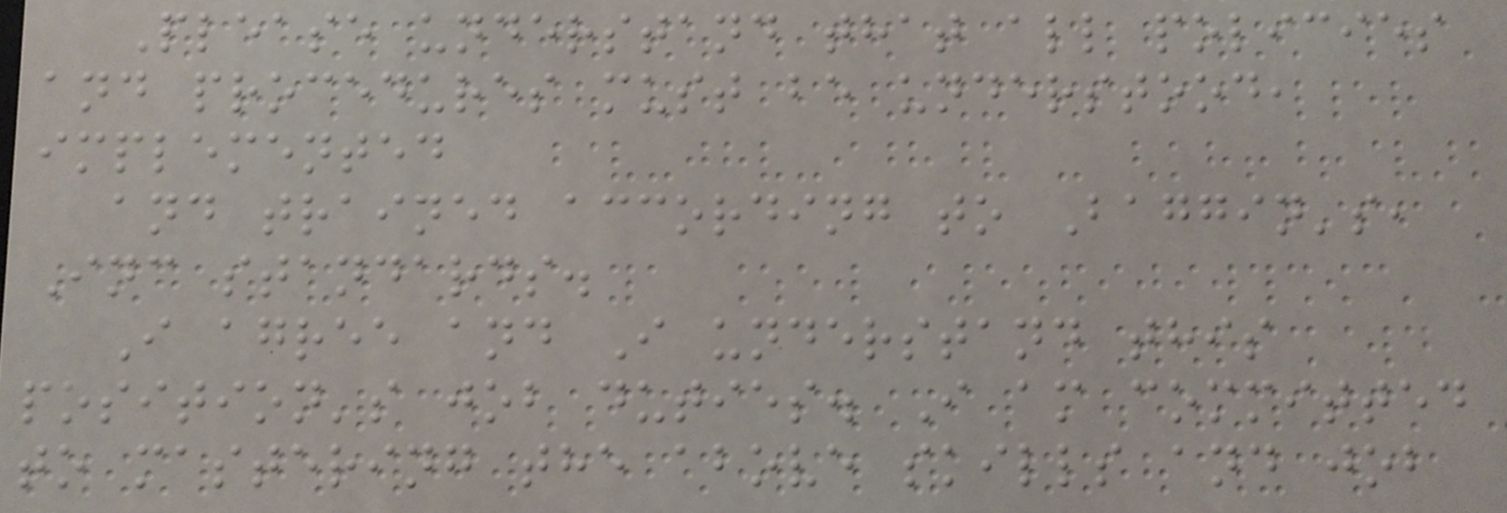Please understand that all policies
and procedures must be understood,
implemented
and trained according to Baggin's,
Inc standards.
I agree and I understand this
position's job duties. I am committed
to mastering the above skills and job
